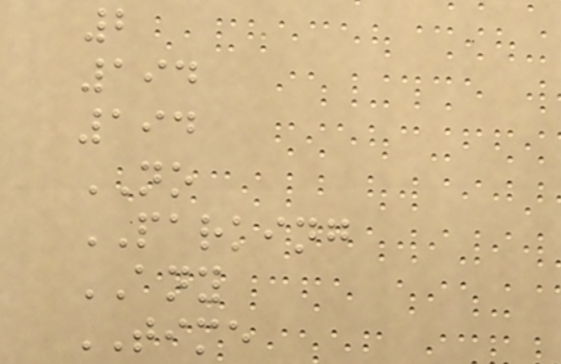2
194
194
NO
PARKING
ANY
TIME
